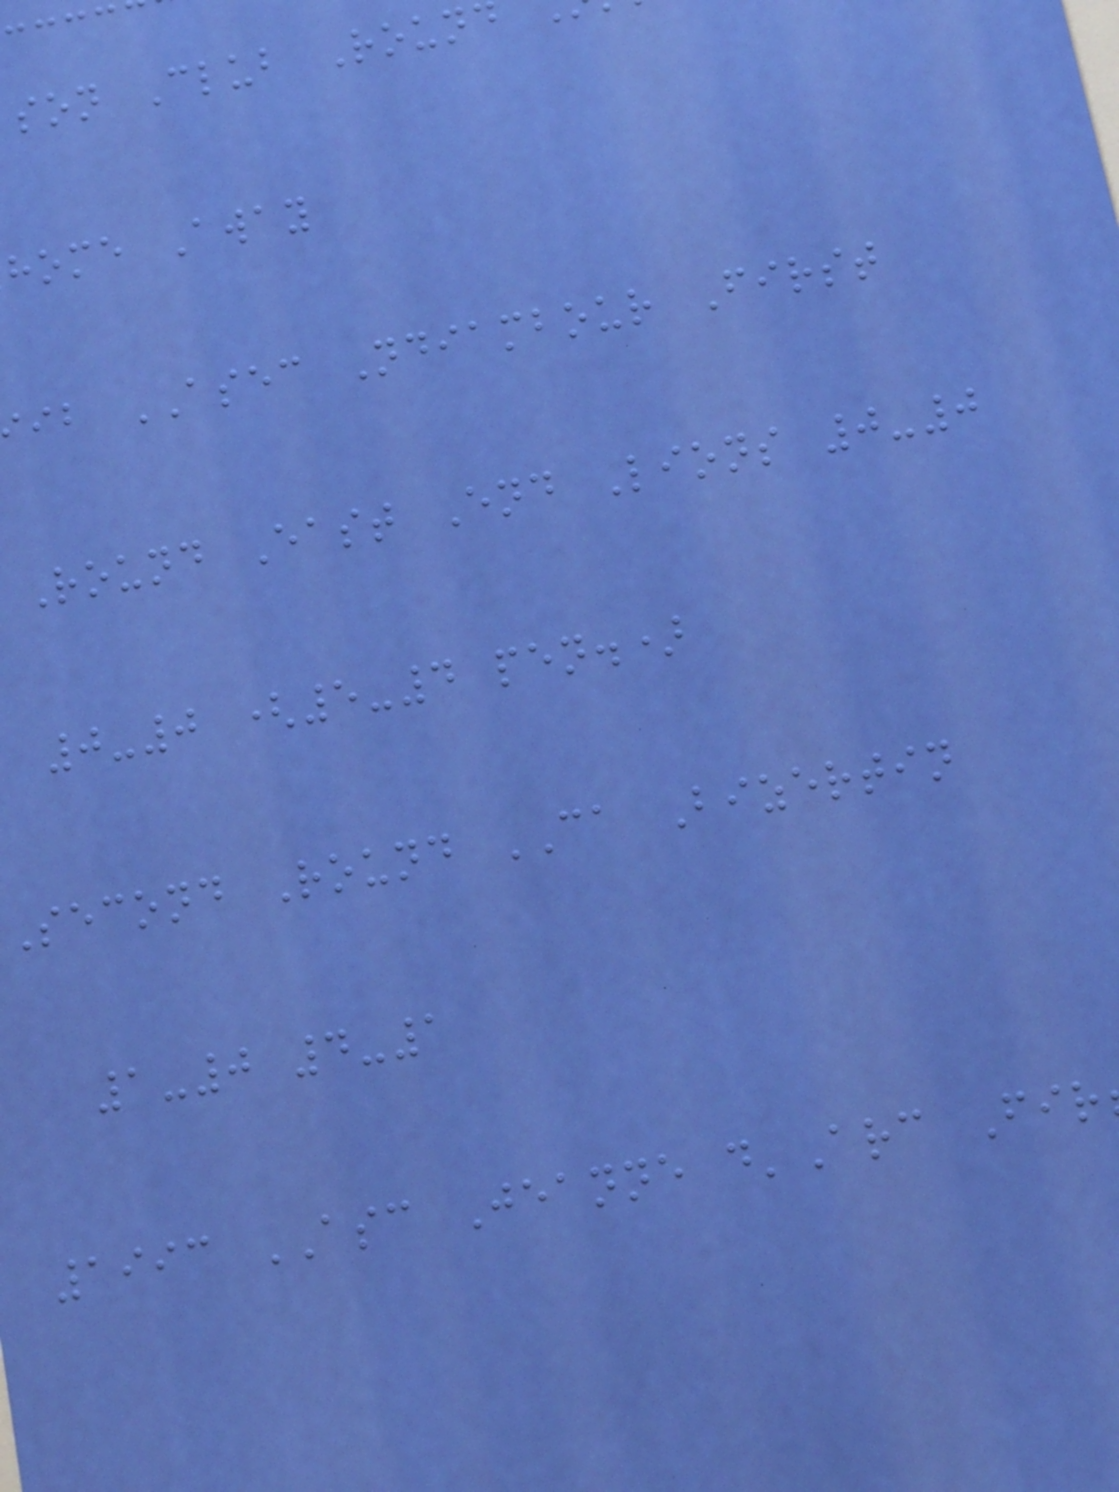son Club Roun
home Away
ib ASEC Ndiambour First
Round East End Lions 0-0
0-0 (5-4 pen.)
Second Round CA Bizertin
1-0 4-1
1993 ASC Jeanne d'Arc Fir
